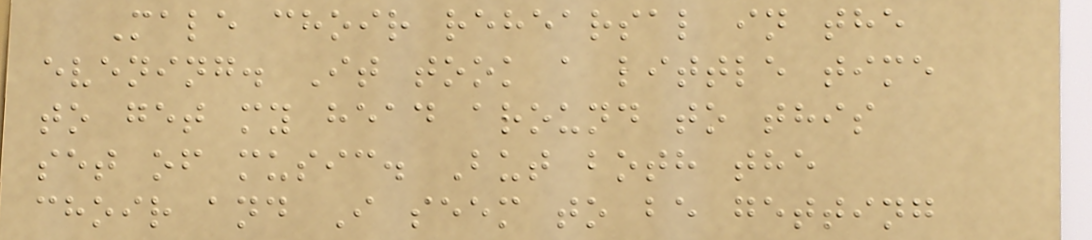Male choir rehearsal in the
evening. It took a little time
to get my head around to this
set of music. But both the
choir and I seem to be getting
